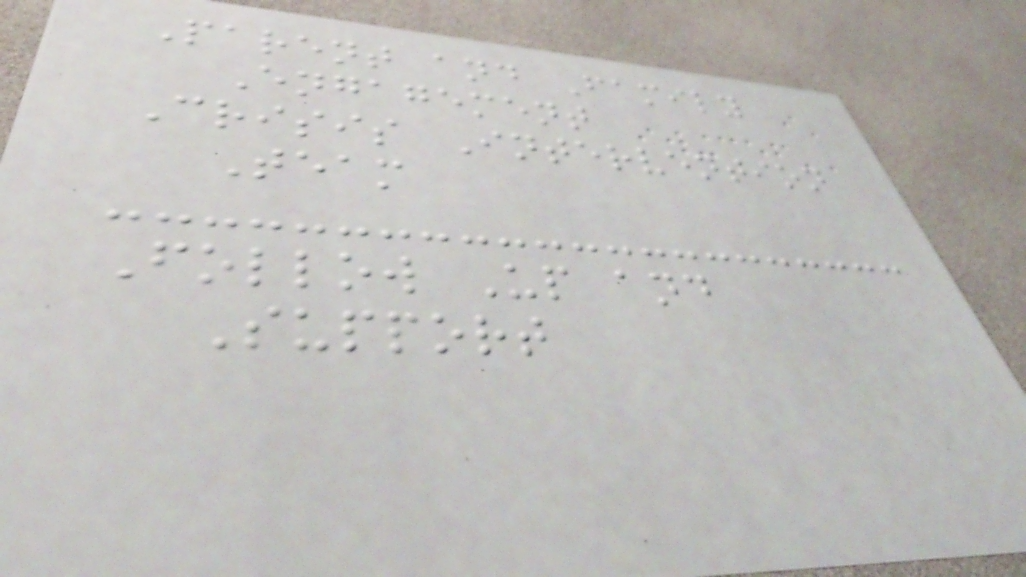Parent and Family
Engagement
Crisis Intervention
Team
Follow Up and
Support
